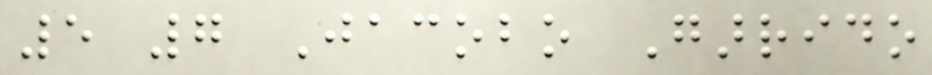5 7 Jacobo Garrido
